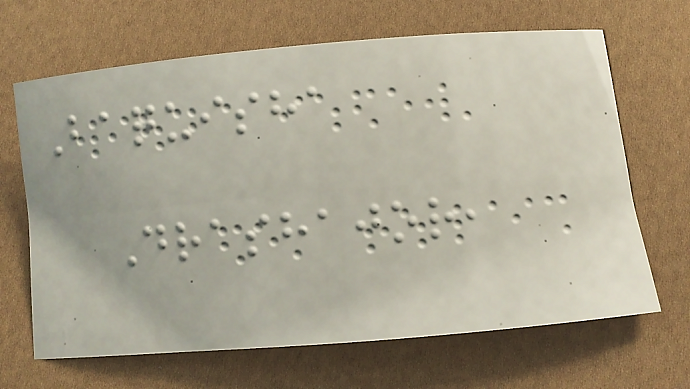Baquisha
Drashajor,
